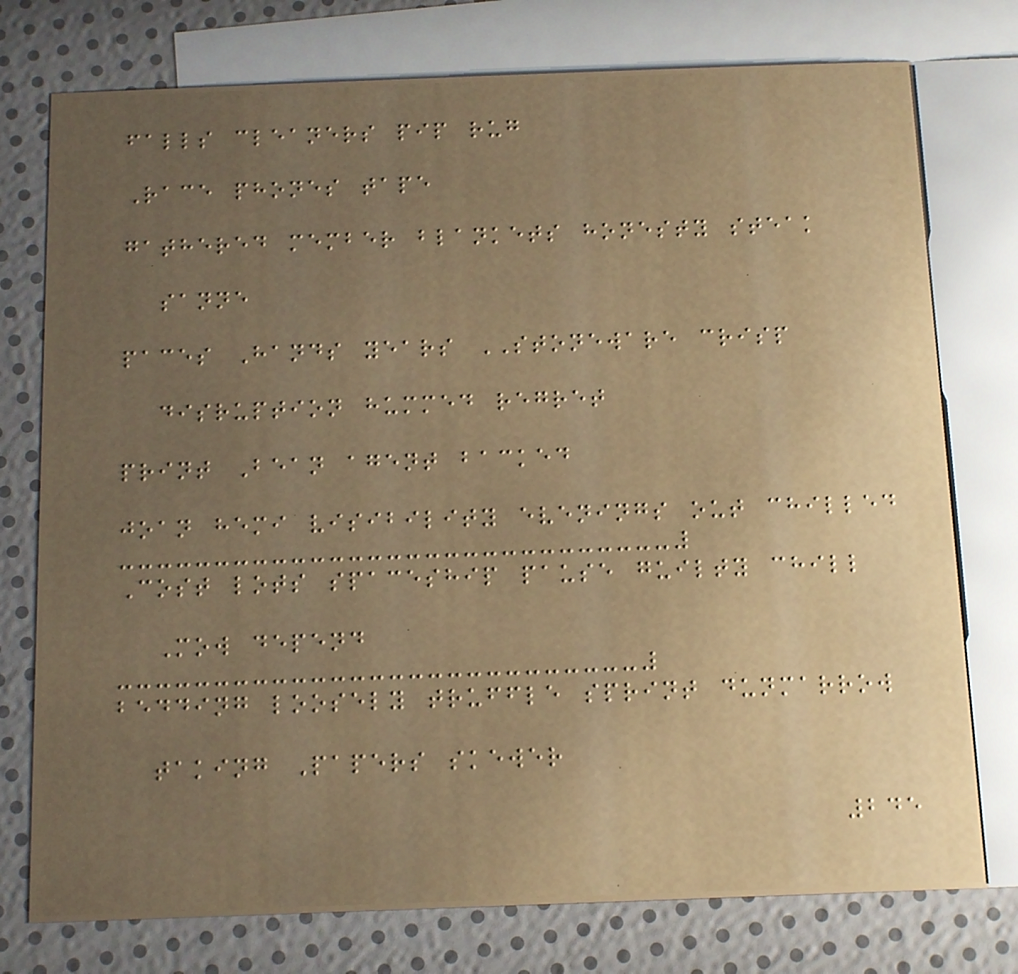falls cleaners pip rug
Race phones tape
gathered member blankets honesty steak
sanne
paces Hands years STONEWARE crisp
disruption hummed regret
print Bean agent backed
joan hemi visibility evenings out chilled
Cost lots spaceship pause guilty chill
Mow depend
bedding loosely truffle sprint dunmarrow
taking Papers skewer
245
